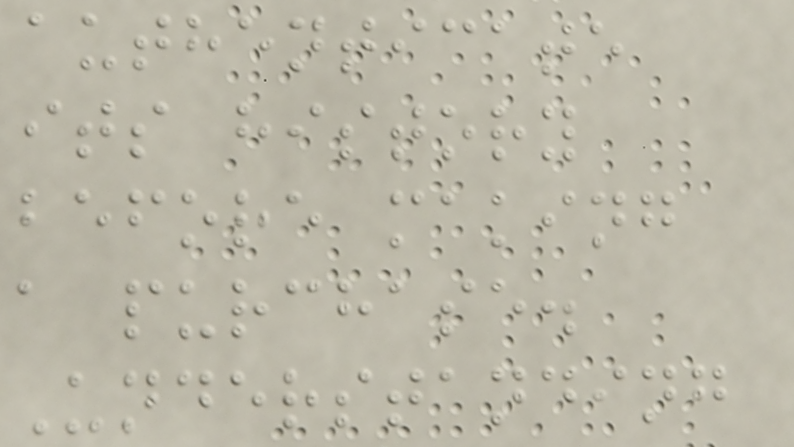authenticate
its history
before making
a purchase.
Understanding
